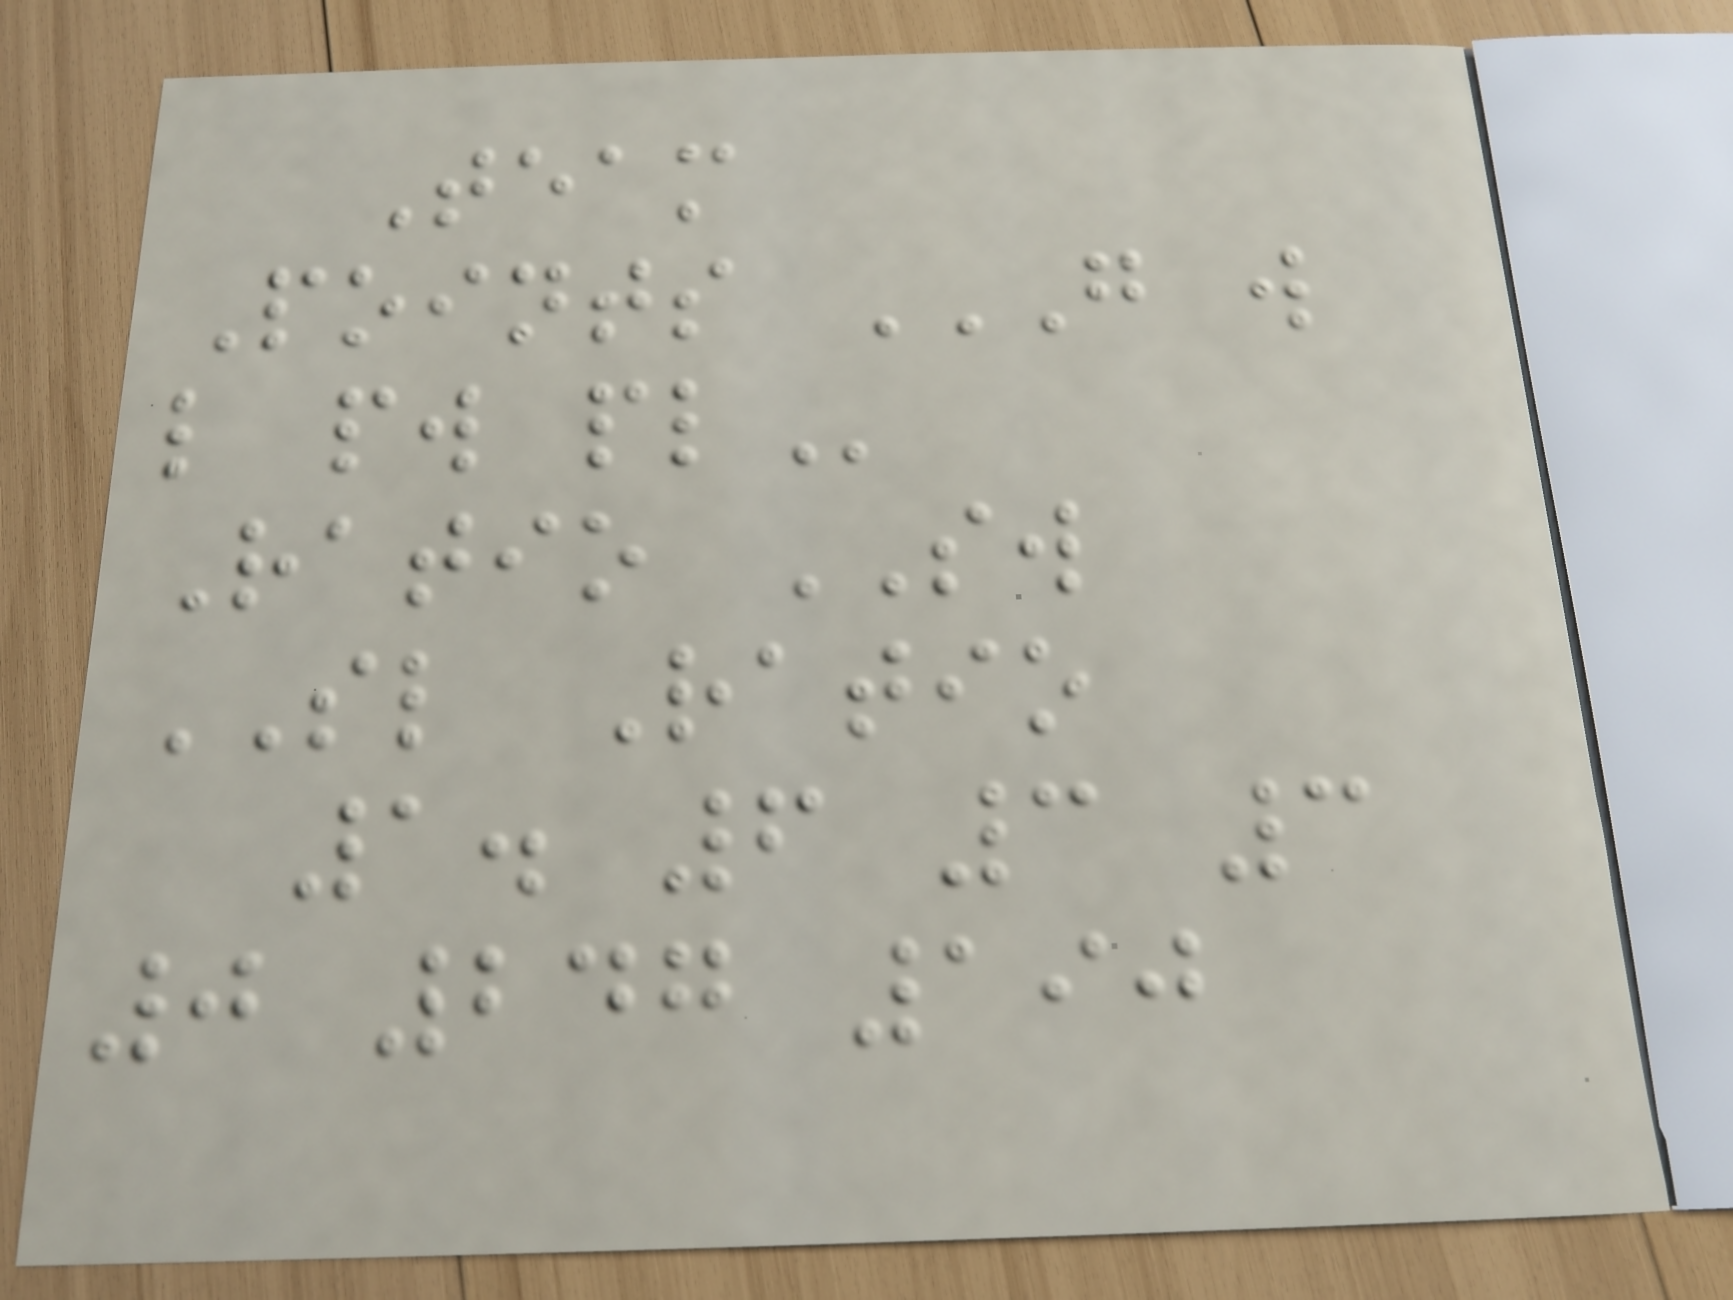Team
Points G W
L PW PL
Ratio SW
SL Ratio
1. 6 3 3
0 247 190
